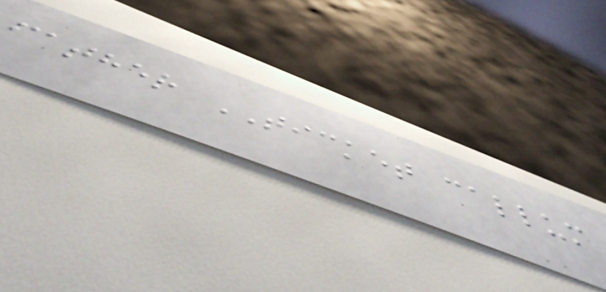father TICKET callum
